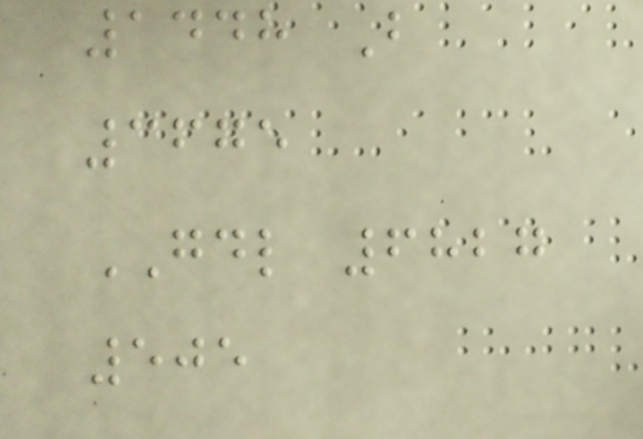1448 B
3675
GDL 6827
505
